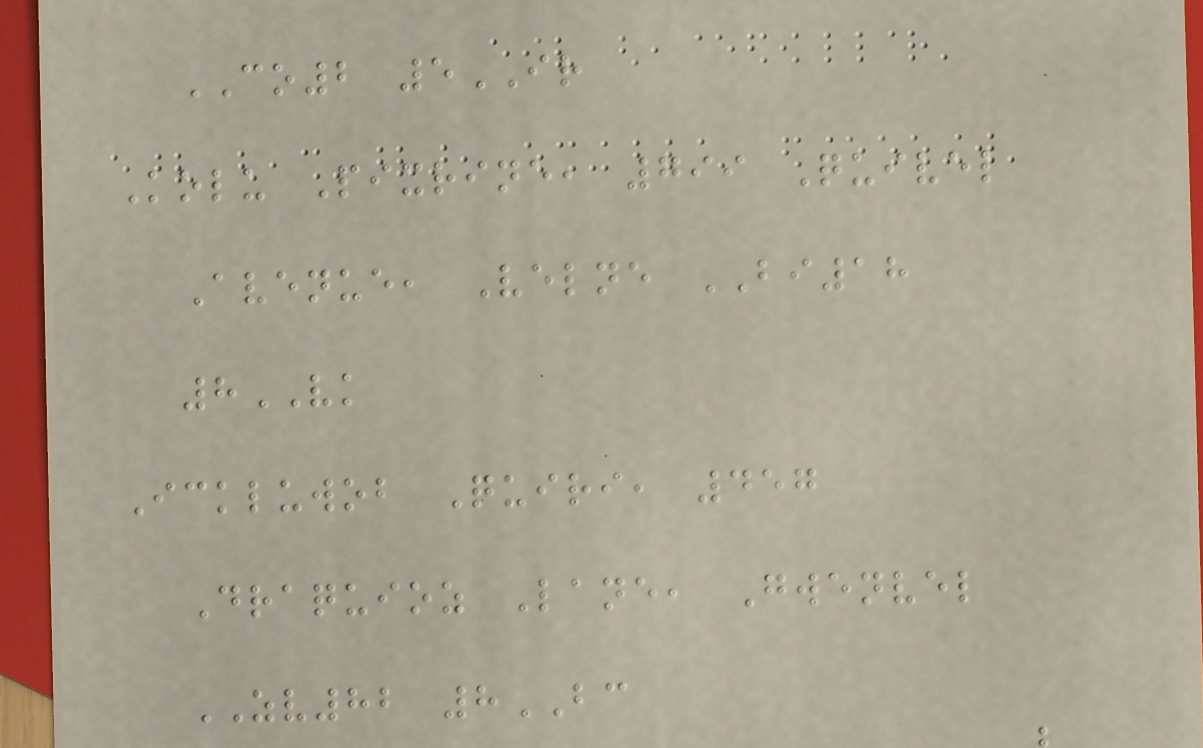CO2 5IR
Kolu Pixrine, 799 Quivel
Avenue, Velne BI18
8VK
Ickluwob Quiri, 457
Draquioz Lane, Gwenvel
ZV82 8BC
